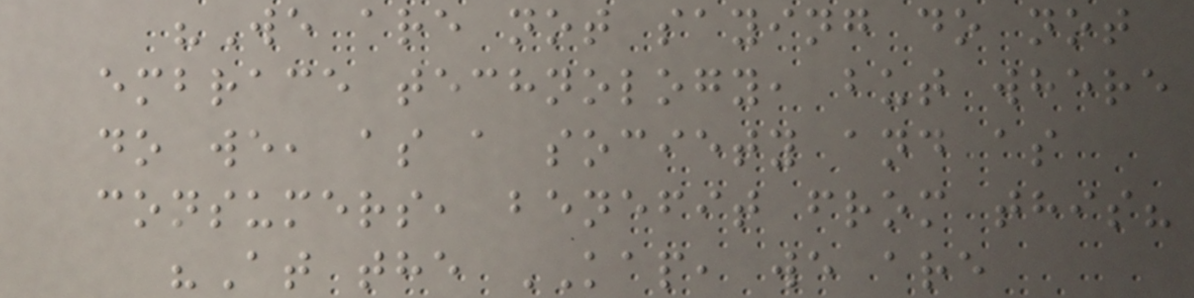"We are not saying do not
embrace technology, but where
do we, as a society and as
consumers, benefit from this?
"At the KAP, we are
